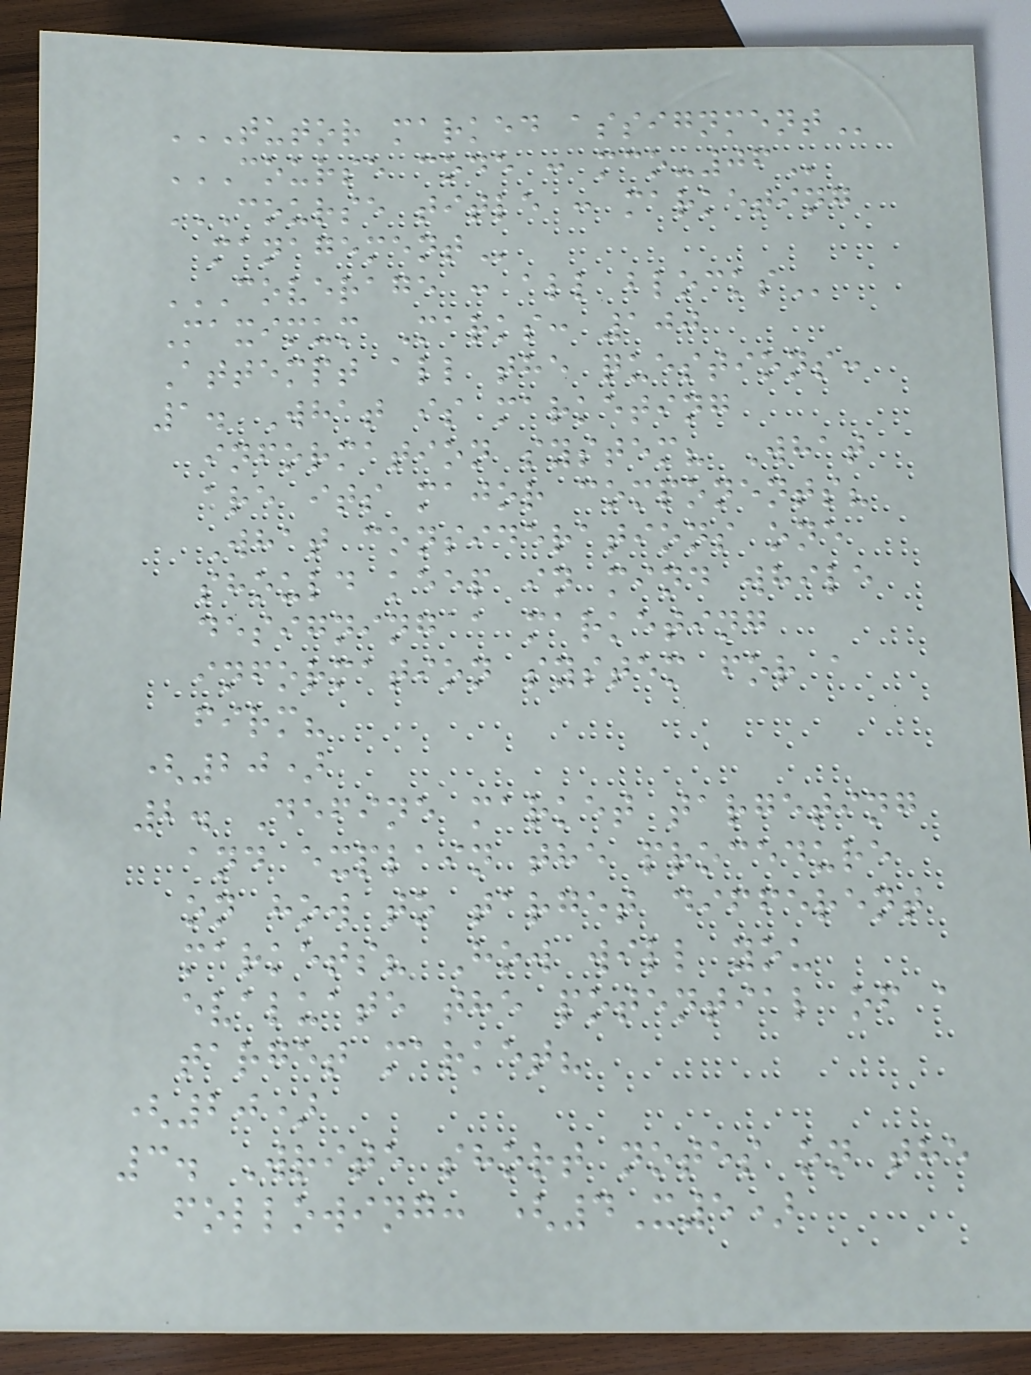TUTOR MARKED ASSIGNMENT
COURSE CODE : MCO-06
COURSE TITLE : MARKETING
MANAGEMENT
COVERAGE : ALL BLOCKS
Maximum Marks: 100
Attempt all the questions:
1. What is marketing
information system? What
are its major components?
What considerations one
should keep in mind while
designing a marketing
information system for a
firm?
(20)
2. Define market targeting
and explain the procedure
on how to target different
markets? How will you
evaluate the potential of a
target market?
(20)
3. Write short notes on the
following: (4X5)
